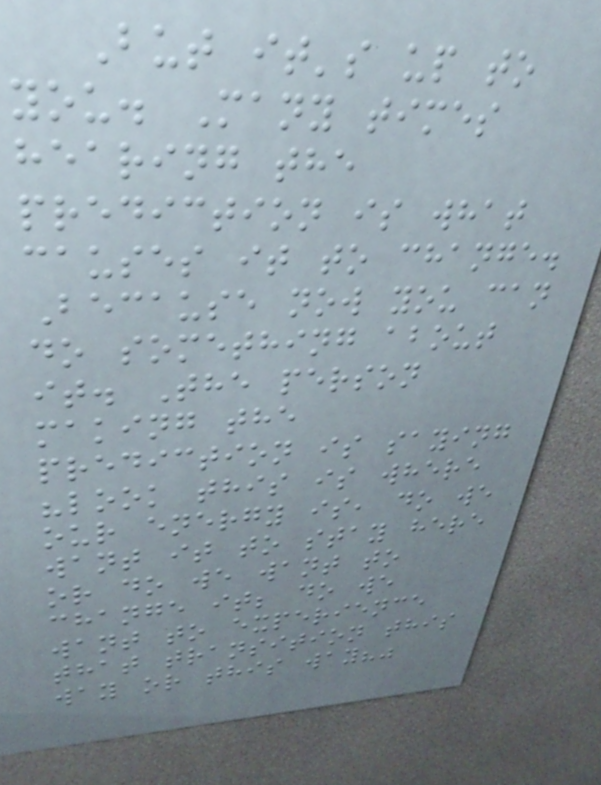But it's up to
you. Many times
hearing the
prediction is what
causes it to change.
Because now you can
do something about
it. The person
making the
prediction is saying
"look this is where
our energy is, do we
want it to stay here
or do we want to
change it; do we
want to experience
that transition this
way or this way?"
